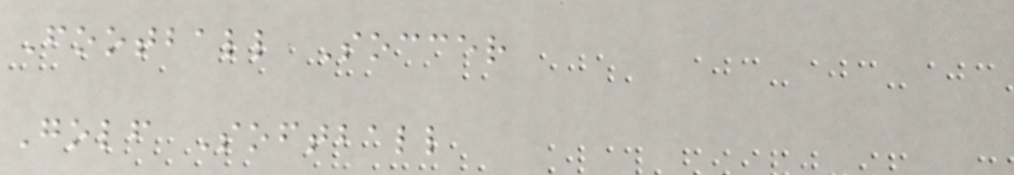Football Soccer
Golf Softball
